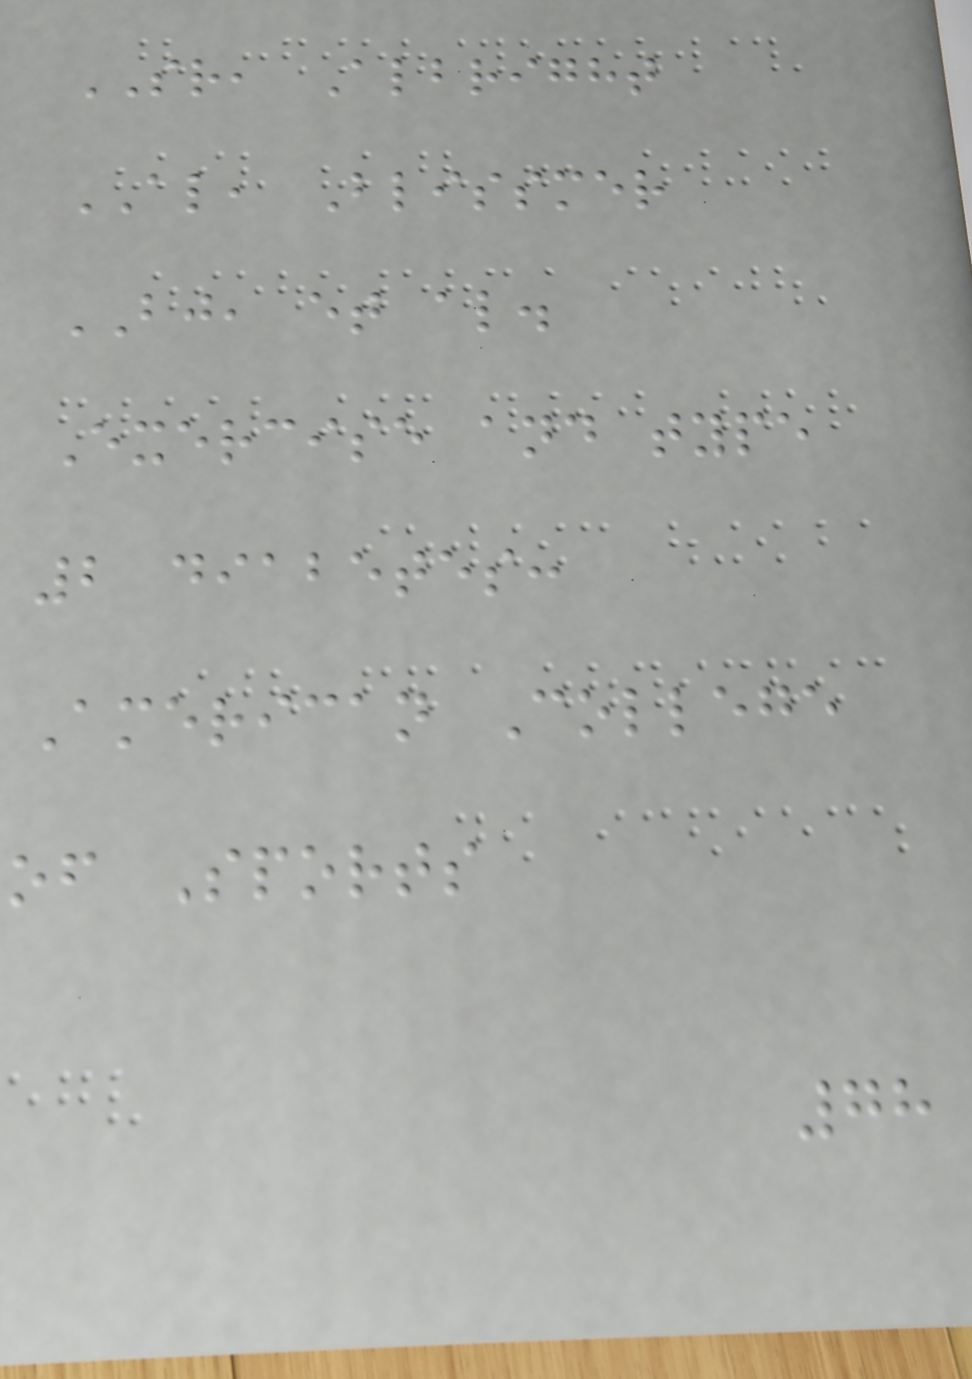SR, Albright
AL, Blissmer
BJ, et al.
Exercise and type
2 diabetes:
American College
of Sports
78
